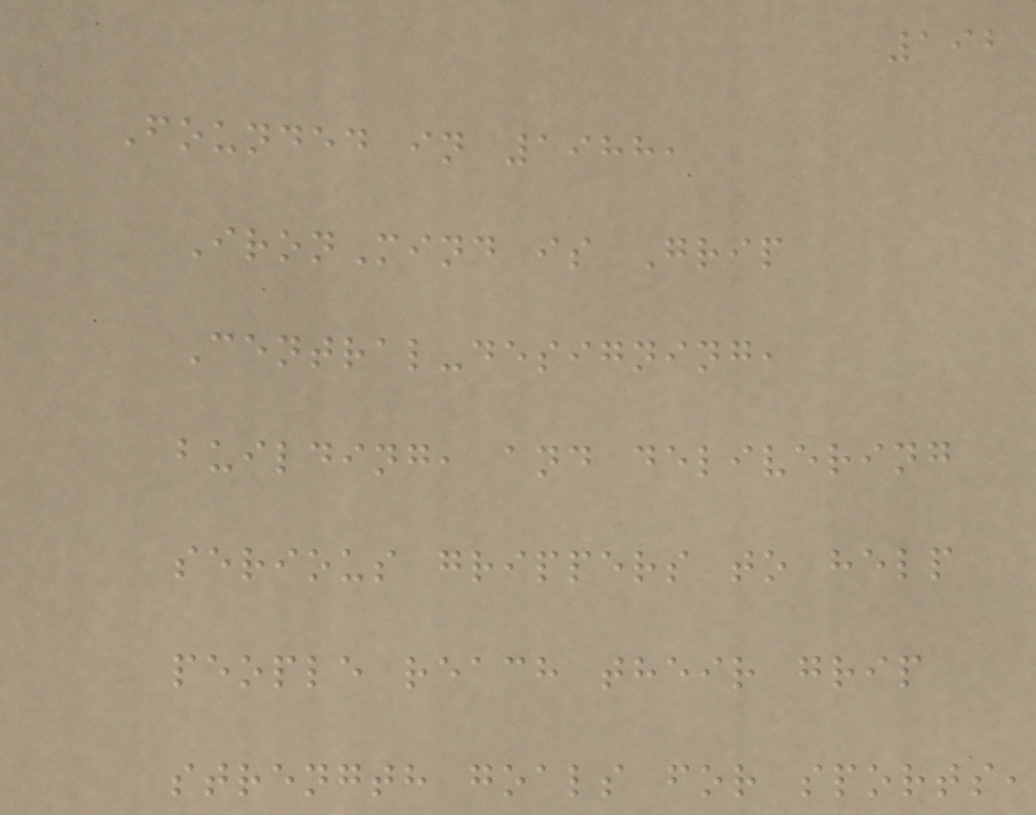192
Founded in 1988,
IronMind is Grip
Central-designing,
building, and delivering
serious grippers to help
people reach their grip
strength goals for sports,
